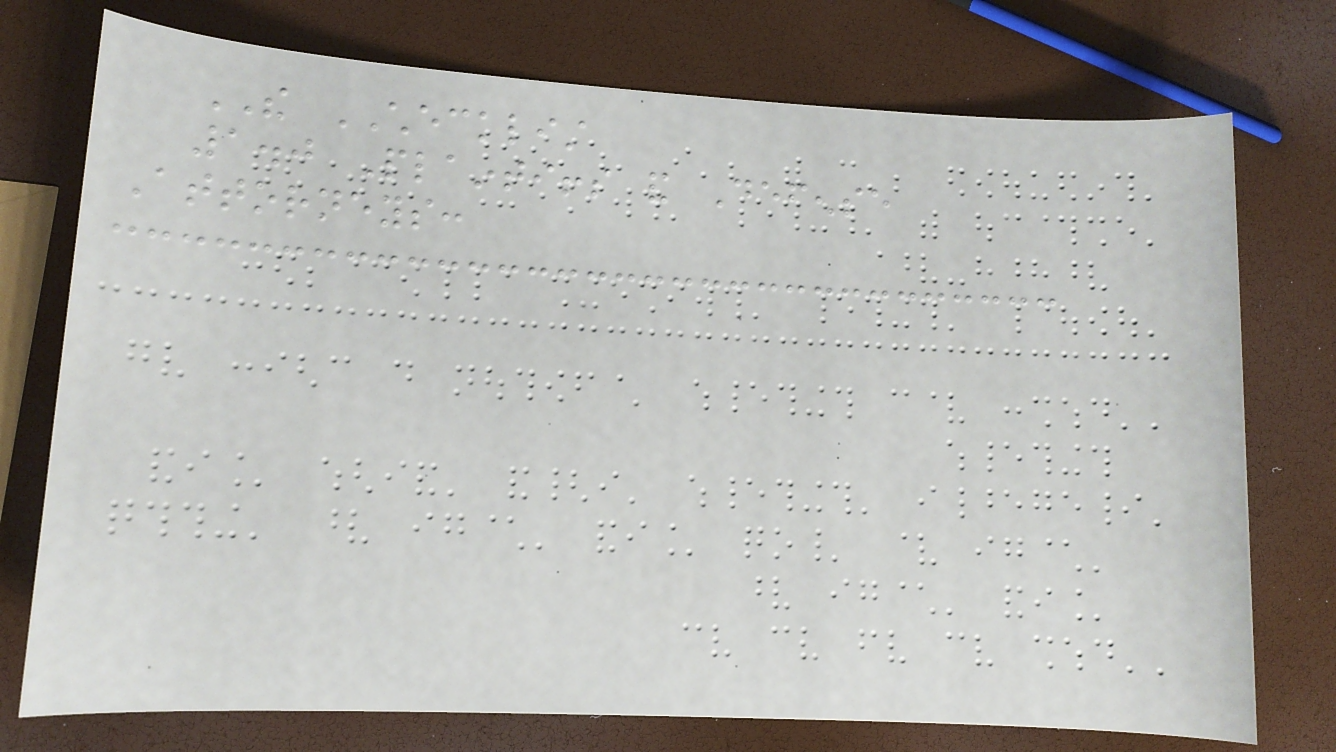THE CHECKLIST
1.0 Plaintiffs and Defense
Attorneys:
